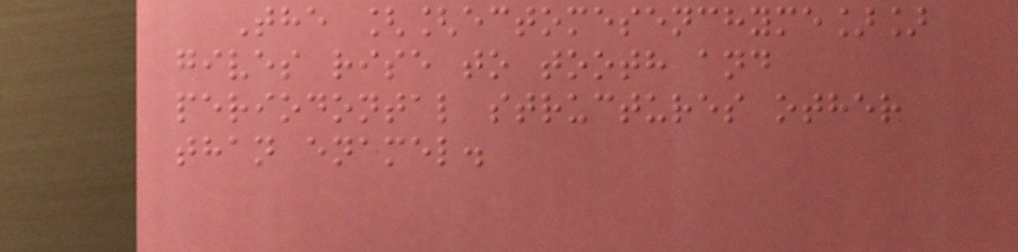The [[ectomesenchyme]]
gives rise to tooth and
periodontal structures other
than enamel.
